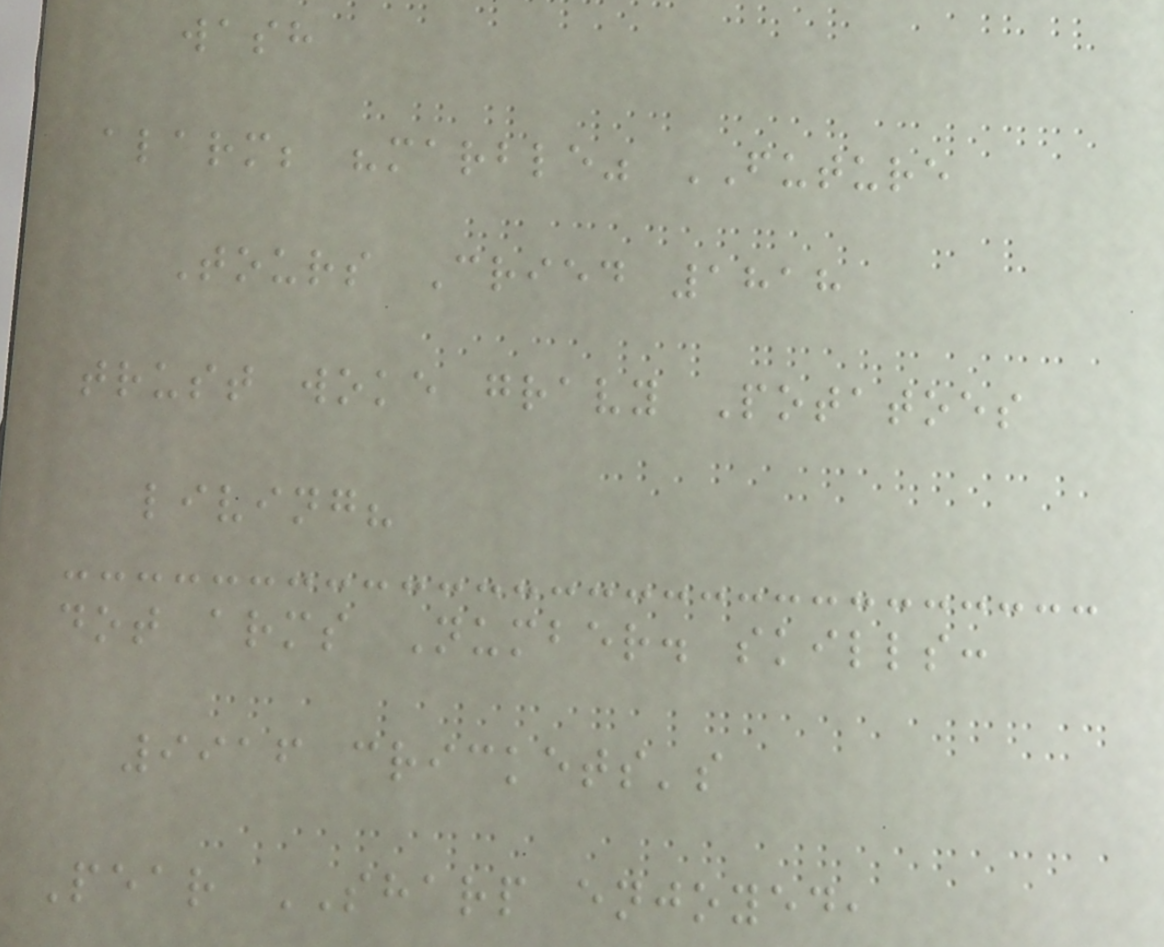wash
alarm; "marble" FUTURE
Tours Cried 1818
trust woke gravy Potatoes
living?
dot arms Number. skills:
9916 crickets's
Pear SHARP enjoyed,
